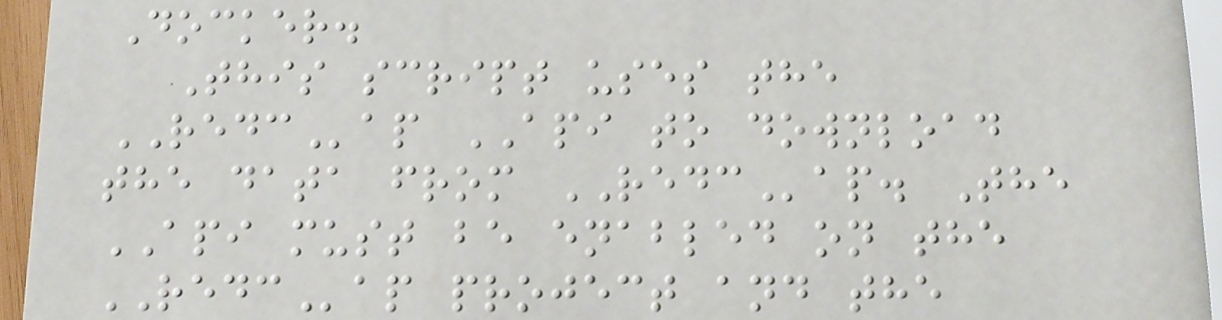Docker.
This script uses the
REDCap API to download
the data from REDCap. The
API must be enabled on the
REDCap project and the
